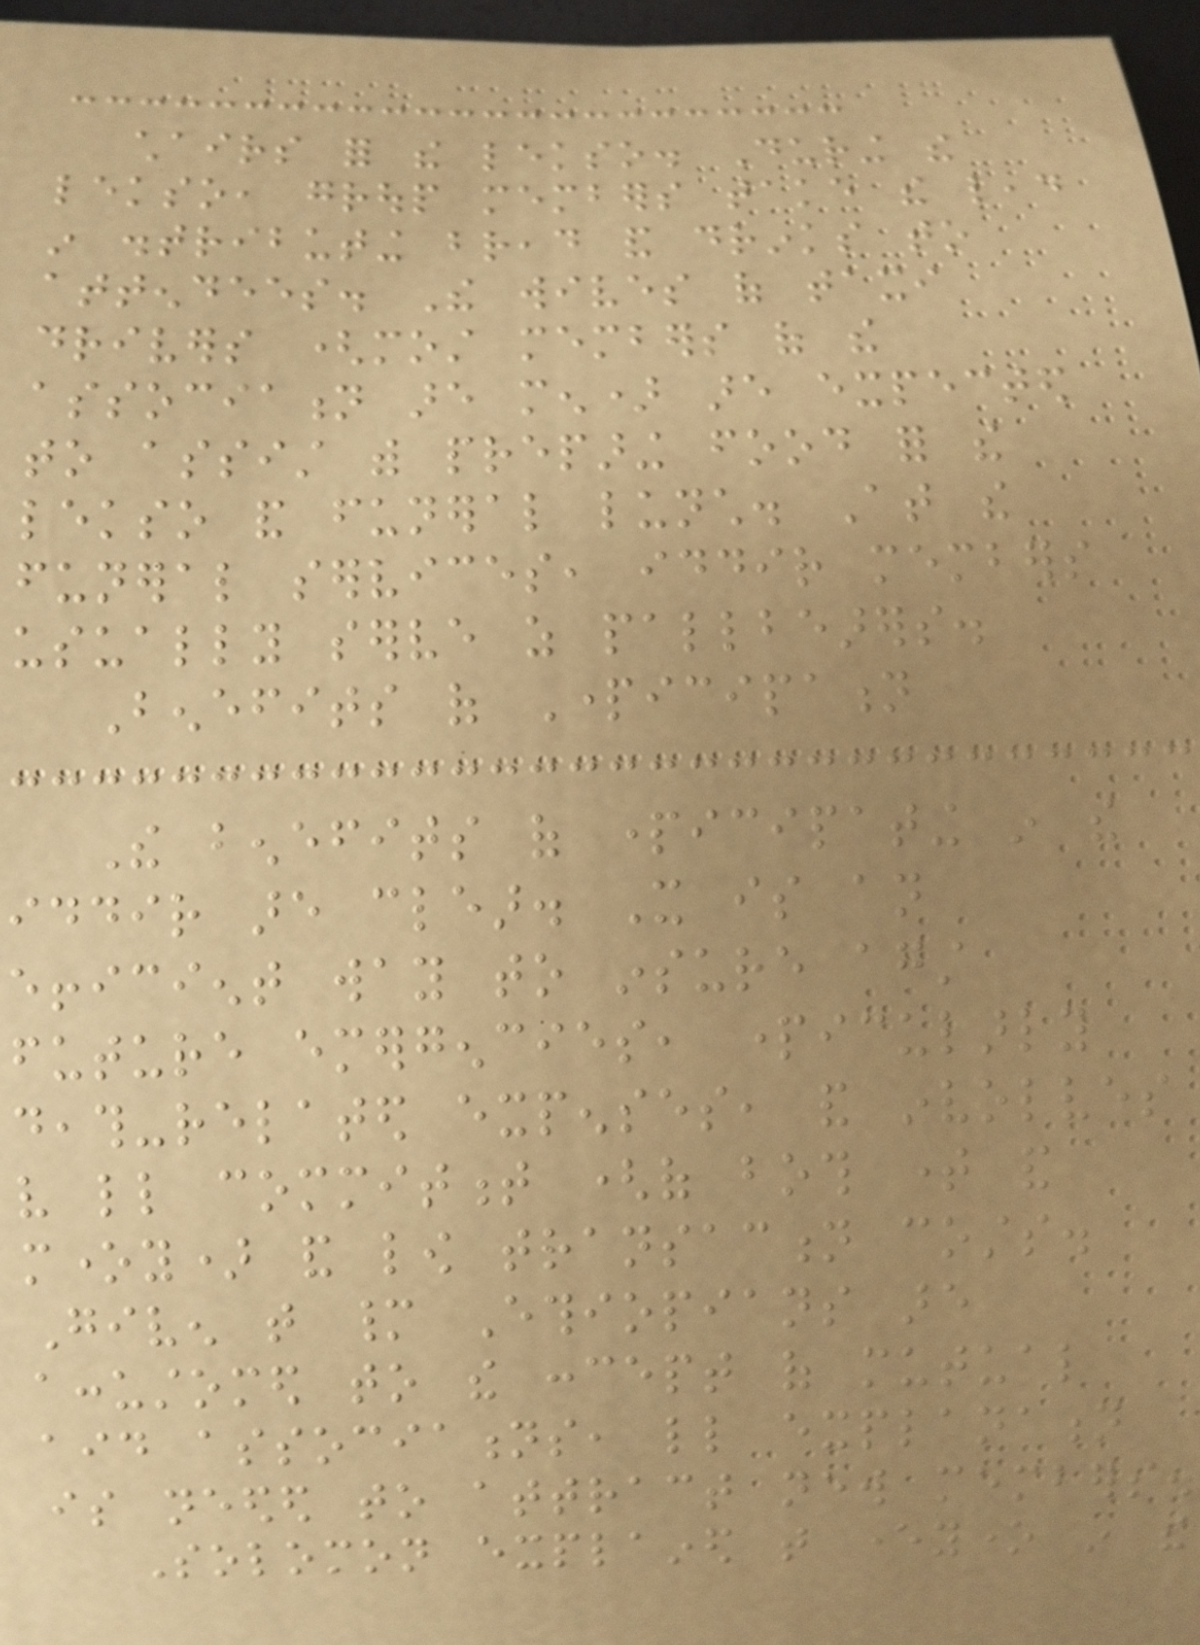chairs for the lekso. During the
lekso, group members take the lead
in distributing bread and drinks to
attendees. The wives of taxi
drivers (most members of the
association are men) are expected
to assist with preparing food for the
lekso and funeral lunch. At the
funeral services, iddir members
usually serve as pallbearers.
Benefits of Participation
The benefits of participating in the
iddir are clear. It is an
efficient way to insure against
future emergencies, particularly
death-related expenses, and involves
very little commitment (of both time and
money) and low transaction costs.
Given that many Ethiopians are
accustomed to the concept of mutual
aid associations, little explanation
is needed to attract new members.
Solomon explained that everyone in the
